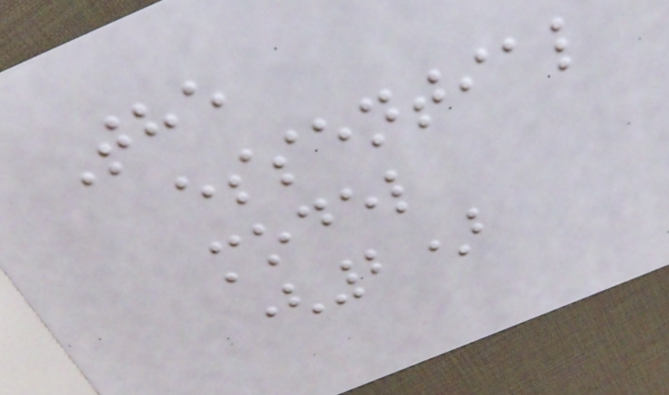The
essential
model
(2)
